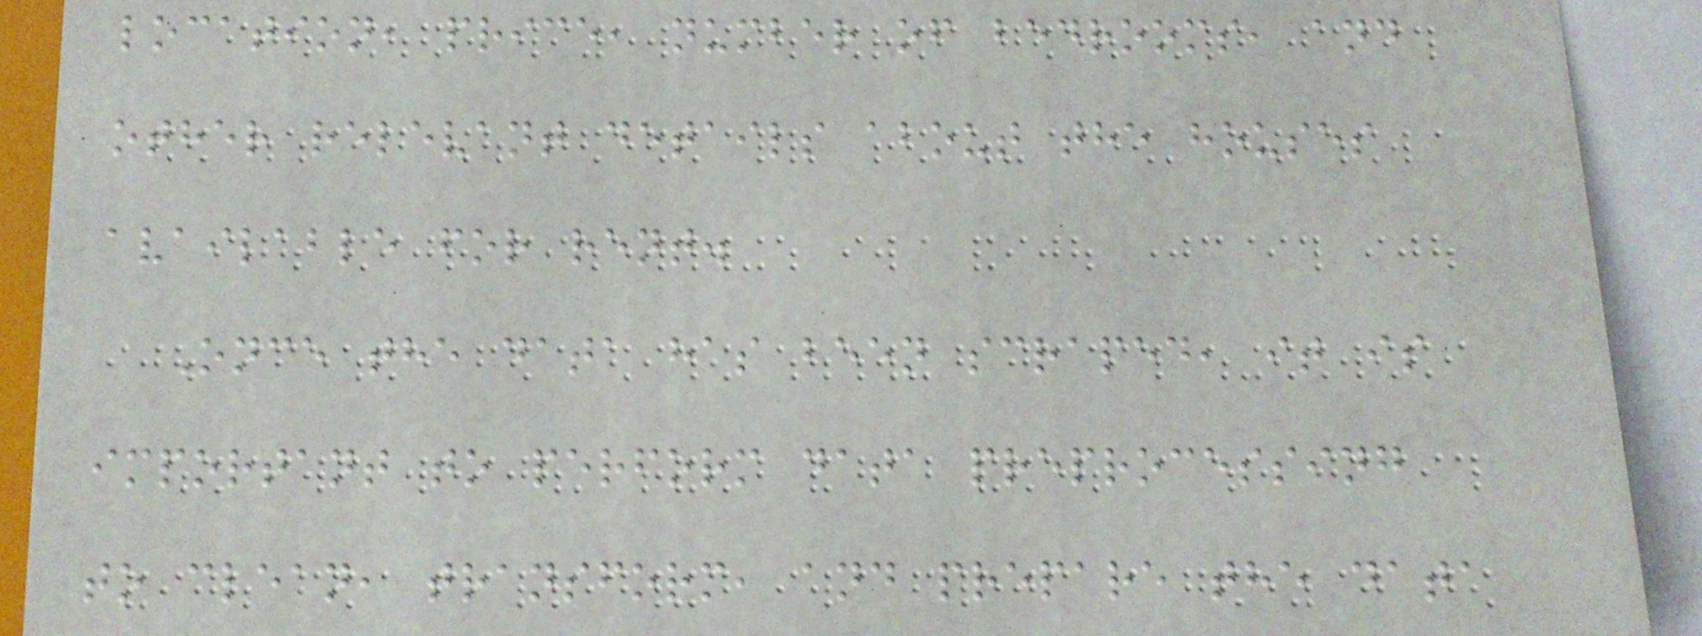location, price, number of bedrooms, and
other relevant details about the houses
available for rent.
Once the data has been scraped, it is
important to perform data preprocessing
to clean, transform, and prepare the data
